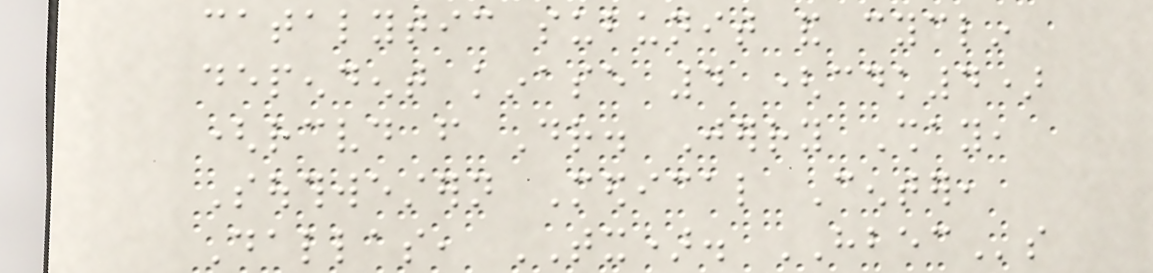catalytic subunit and cyclin
dependent kinase 4 (cdk4)
(received from Dr. Jerry Shay,
Southwestern Medical Center,
Dallas, TX). HBECs
